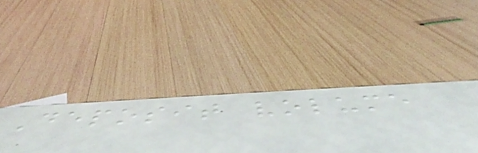Deposit volume
